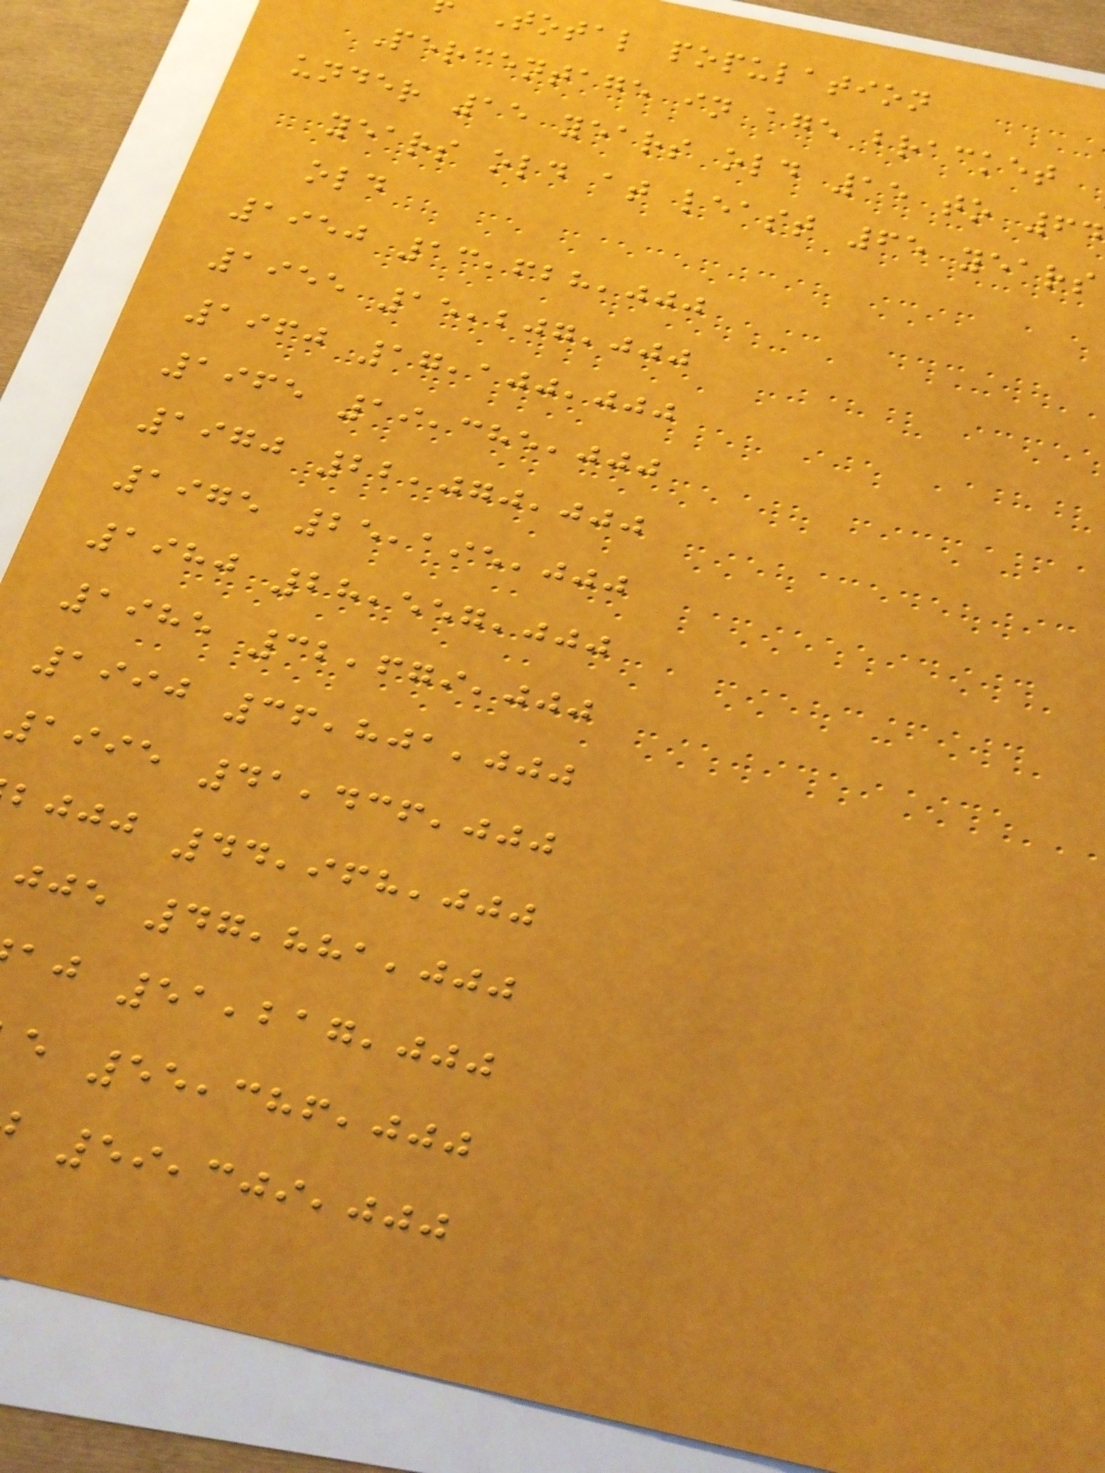Total population
Percentage in age bracket
under 15 years old 15 to 64
years old at least 65 years
old
1950 13,628,000
1955 15,207,000
1960 17,100,000
1965 19,385,000
1970 22,070,000
1975 25,195,000
1980 28,557,000
1985 32,679,000
1990 36,801,000
1995 41,436,000
bjjj 44,968,000
jje 47,881,000
aj 51,217,000
e 55,386,000
59,309,000
